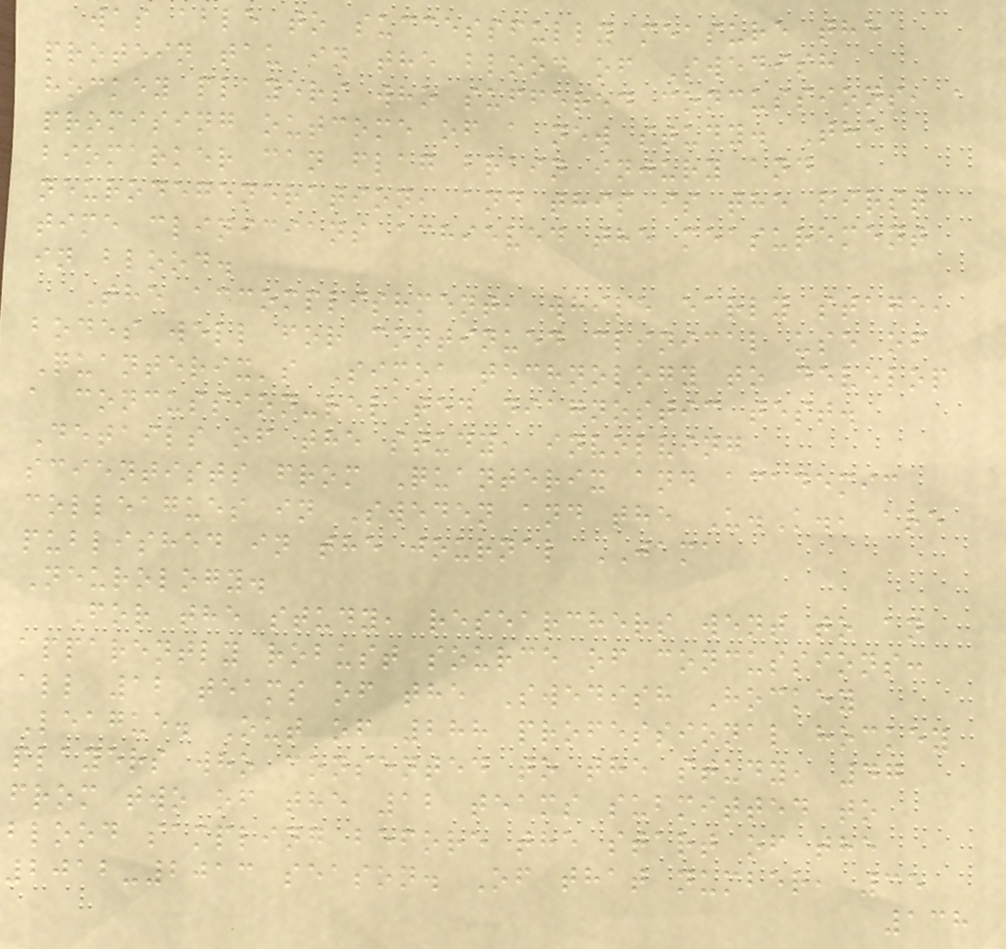was able to successfully measure the
protein tau in the blood of Swedish
hockey players who suffered concussions, a
promising outcome of a new study. The
biomarker can flag brain injury and
neurodegeneration, and this is the first
time clinicians achieved the measurement
in blood.
The accomplishment, while early stage,
bodes well for continued clinical use of
Quanterix's Simoa technology to develop
a concussion-related diagnostic test.
Details of the study, involving
scientists from Quanterix and academic
colleagues in Sweden and the U.K., are
published in the journal JAMA
Neurology.
For the study, researchers went to an
apparently robust source of concussions:
all 12 teams of the Swedish Hockey
League. Out of 288 professional hockey
players who consented to the study, 47
from two of the 12 teams submitted to
blood sampling before the start of the
2012-2013 season. Of that number, 35
138
